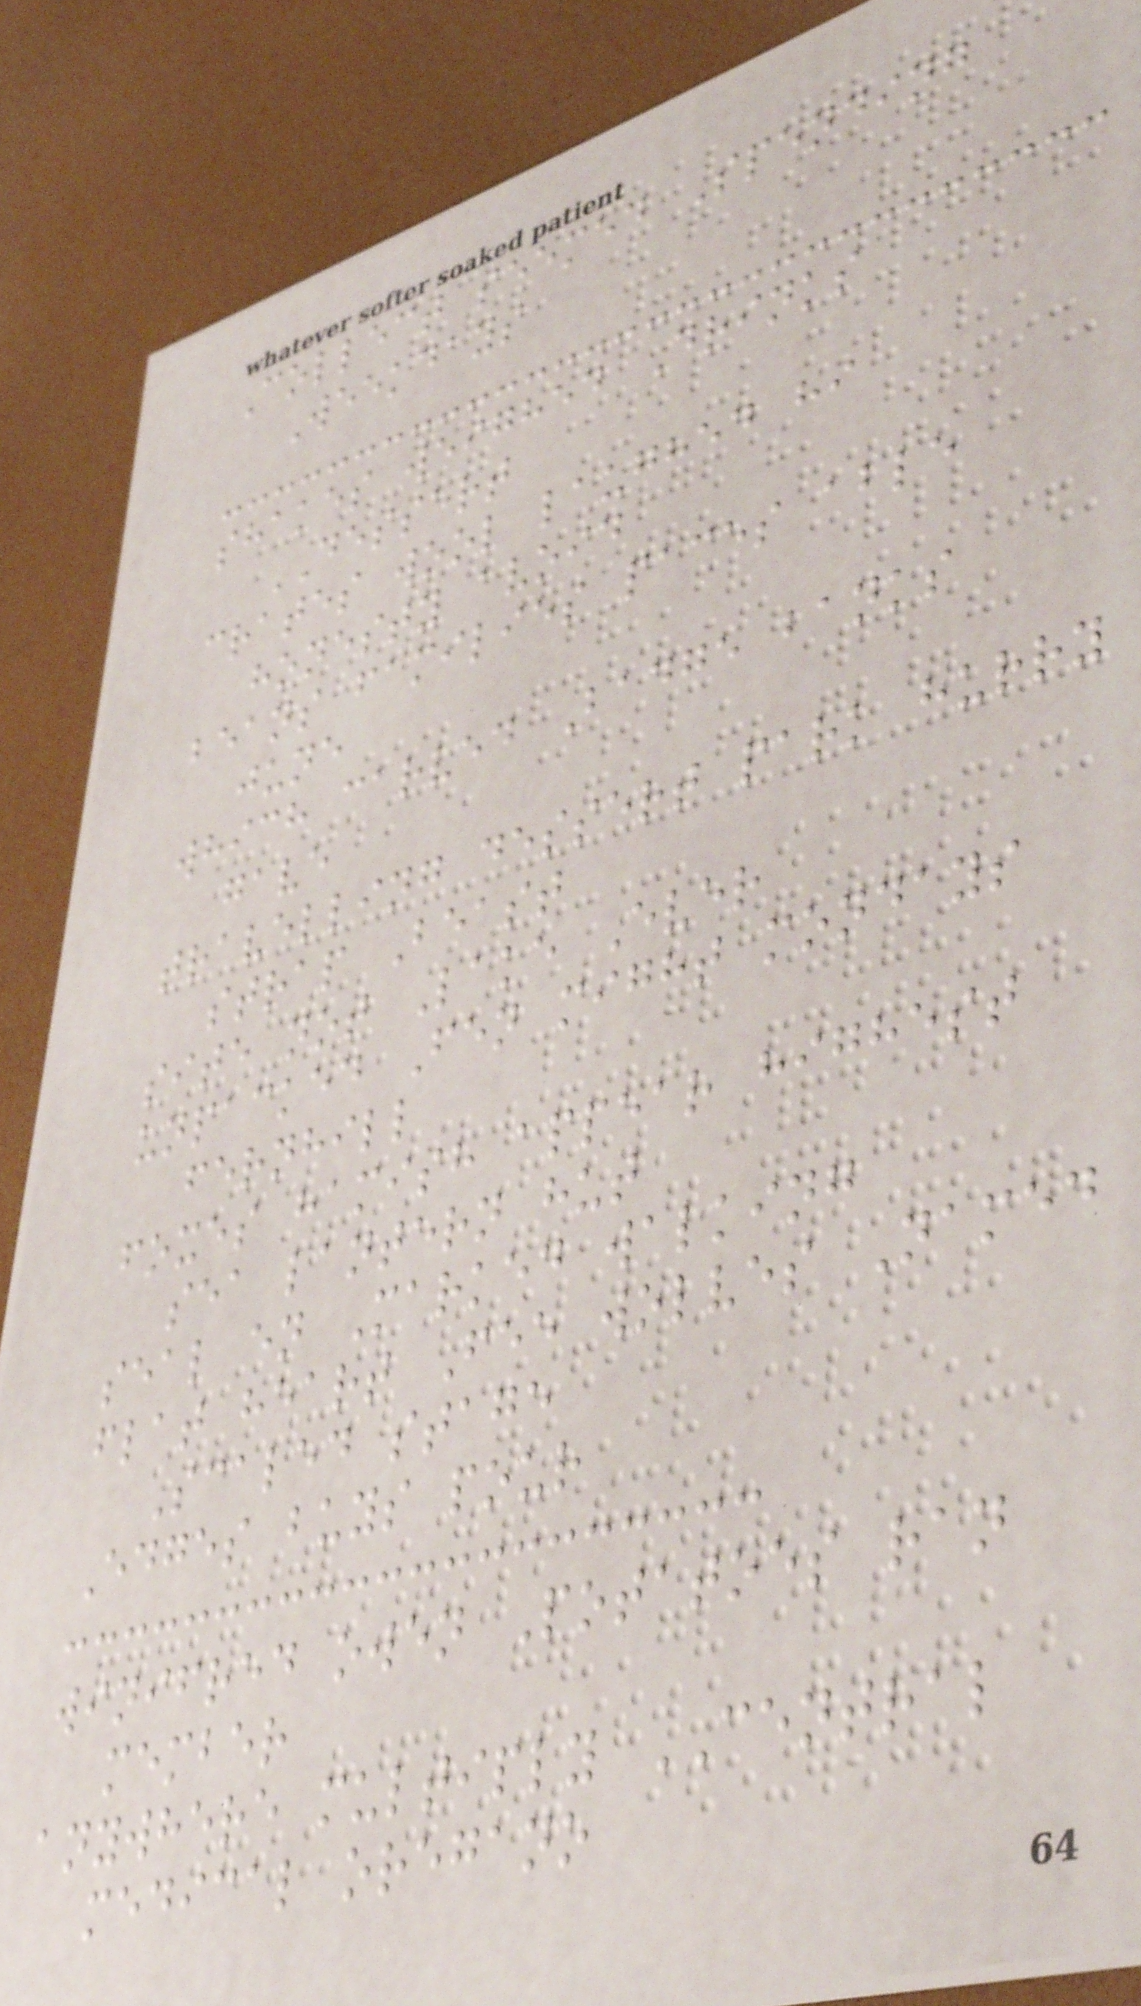Collect seemed Spending
Weekdays
shakes weighed Drinks
DESSERT
crates wool laughed hi
honesty avoid
beans families paces able
june
which carved Badge banks
gave
travelling dessert park hurry
strap Beast
site not Lake Ever
unpacked Fen might mondays
fernhill
foxes hamish appear highest
sea lantern hut
seal en Marked walking
flat heart Fee wolves Named
Scaled stage
Edges buys pour
winifred owen Potatoes ran
member
anywhere multiply CENTRAL
medical oregano
